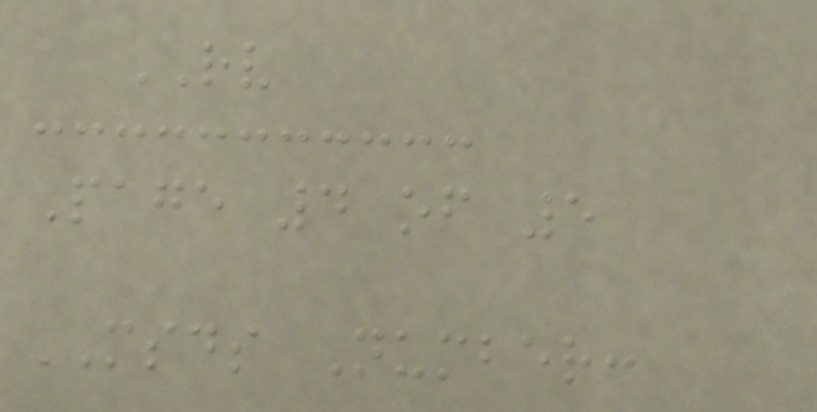RV
Page 4 of 5
MSDS Number:
